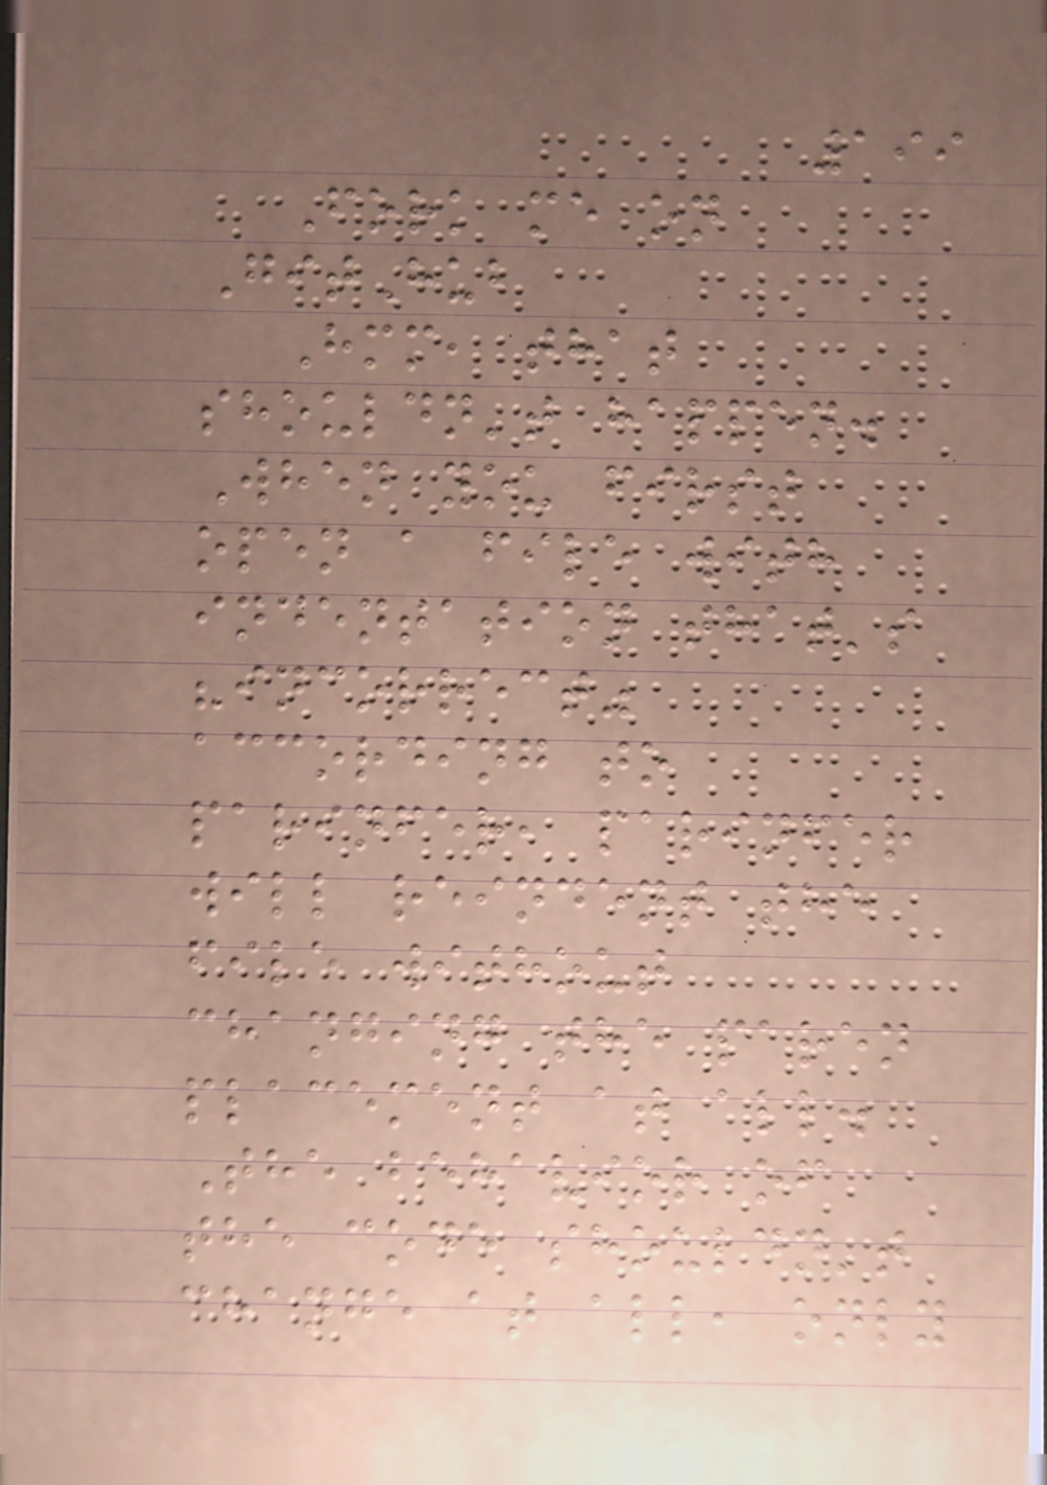199
Fork me on
GitHub
Hmm, that
shouldn't happen.
When you first
open a file with
indentation that's
"incorrect"
according to
parinfer, parinfer
will reindent the
file without
changing the paren
placement at all.
The behavior of
the code shouldn't
change at all, only
